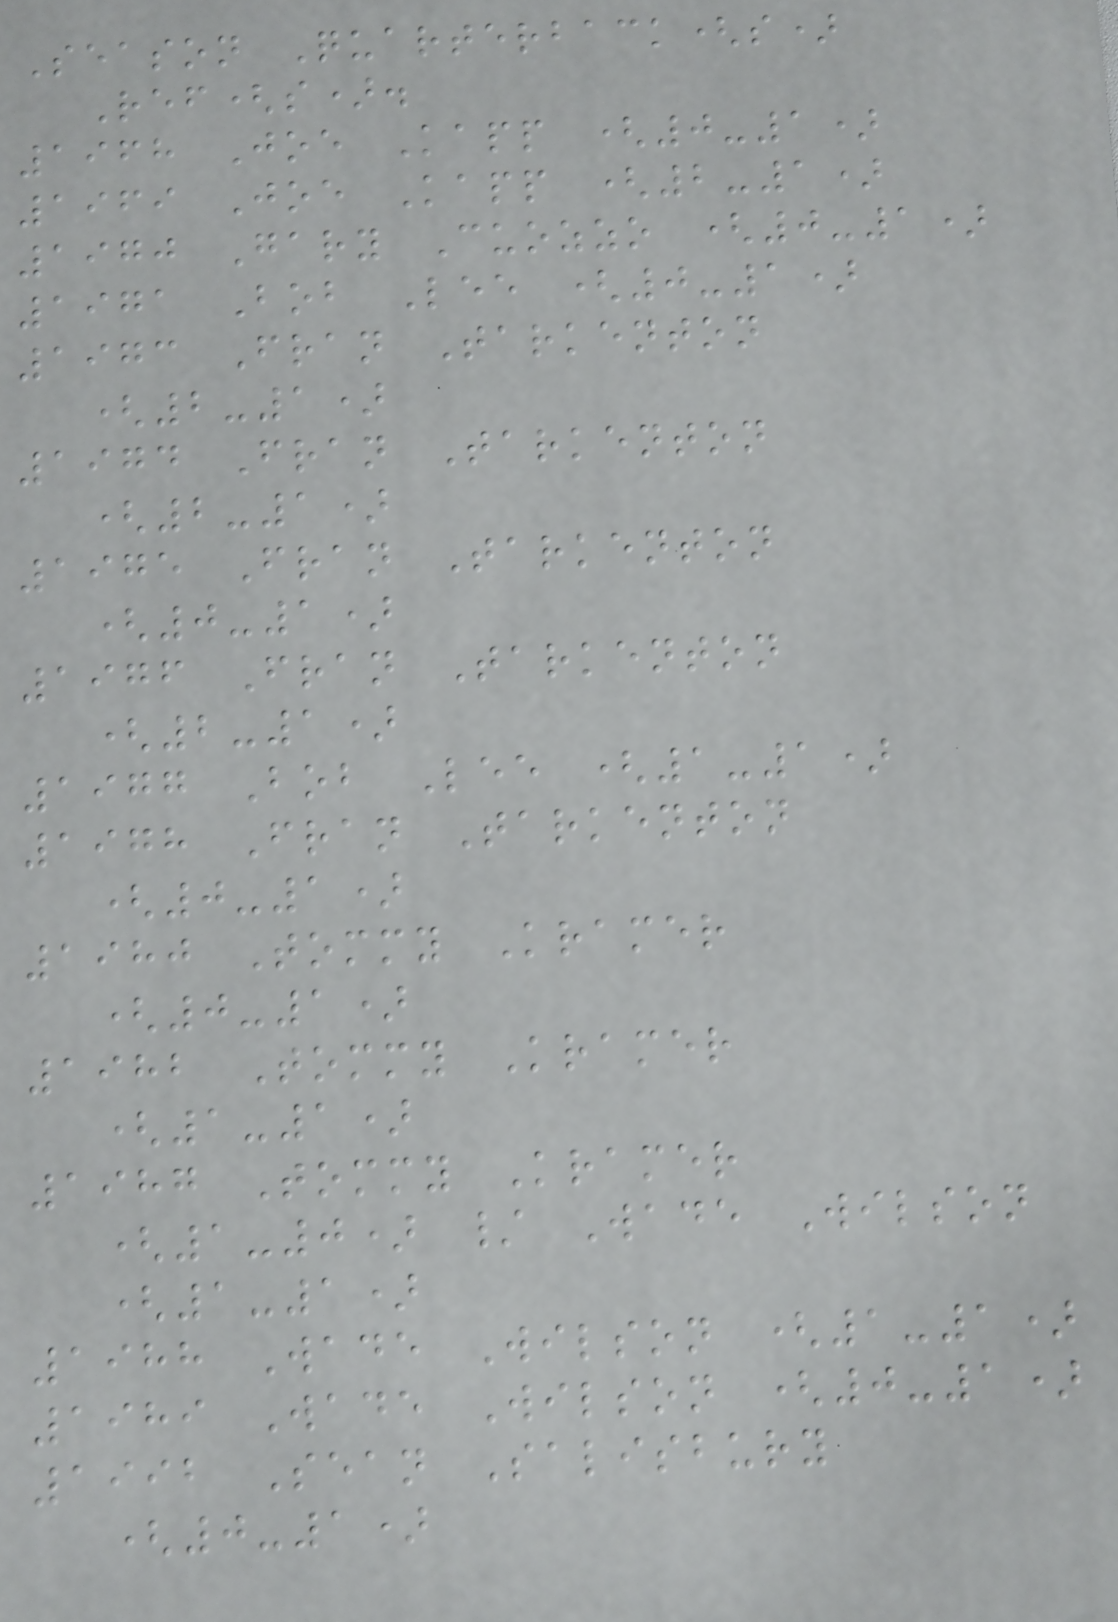Season Quarterback(s)
Ref(s).
1968 Joe Kapp (0-1)
1969 Joe Kapp (2-1)
1970 Gary Cuozzo (0-1)
1971 Bob Lee (0-1)
1973 Fran Tarkenton
(2-1)
1974 Fran Tarkenton
(2-1)
1975 Fran Tarkenton
(0-1)
1976 Fran Tarkenton
(2-1)
1977 Bob Lee (1-1)
1978 Fran Tarkenton
(0-1)
1980 Tommy Kramer
(0-1)
1982 Tommy Kramer
(1-1)
1987 Tommy Kramer
(1-0) / Wade Wilson
(1-1)
1988 Wade Wilson (1-1)
1989 Wade Wilson (0-1)
1992 Sean Salisbury
(0-1)
